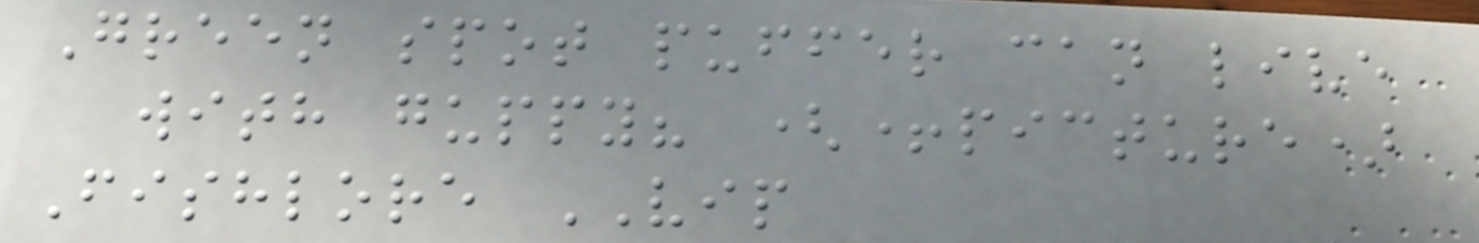Green spot puffer can live
with guppy? (+picture)
Fishlore VIP
